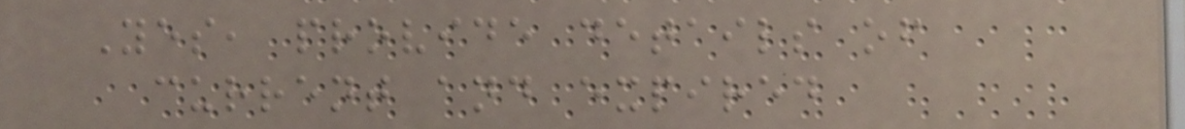Yes, provide details of
current and expired
